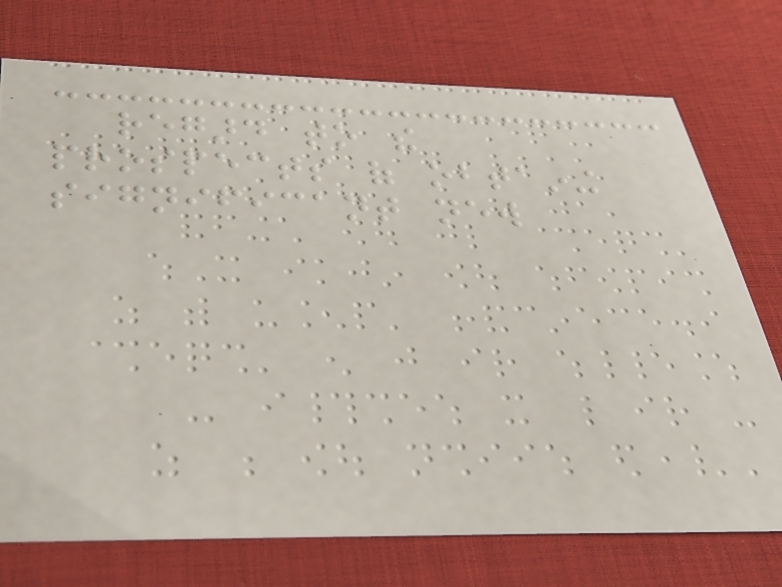regard to the
prospects of obtaining
significant new
